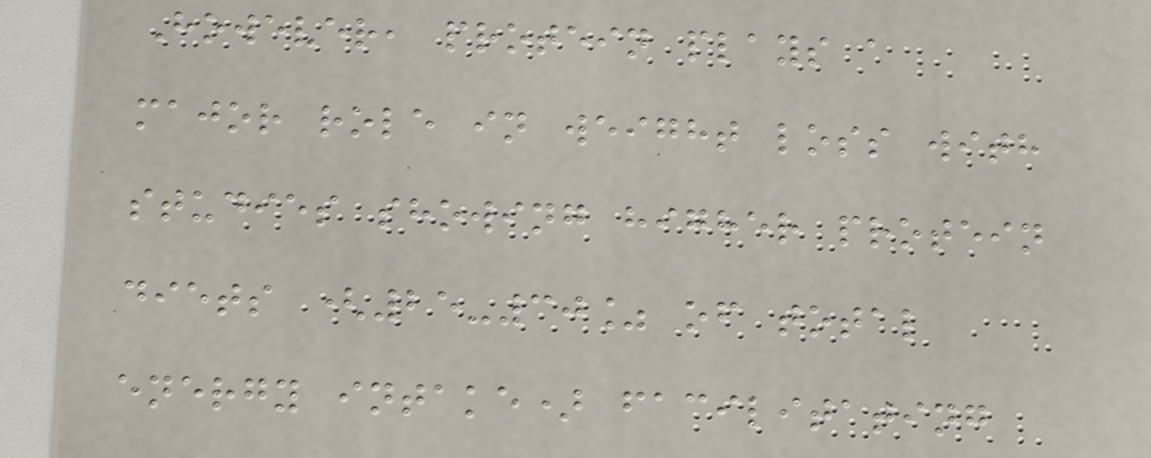However, protein plays a
major role in weight loss with
studies showing higher protein
diets (25-30% of total
energy intake) facilitating
